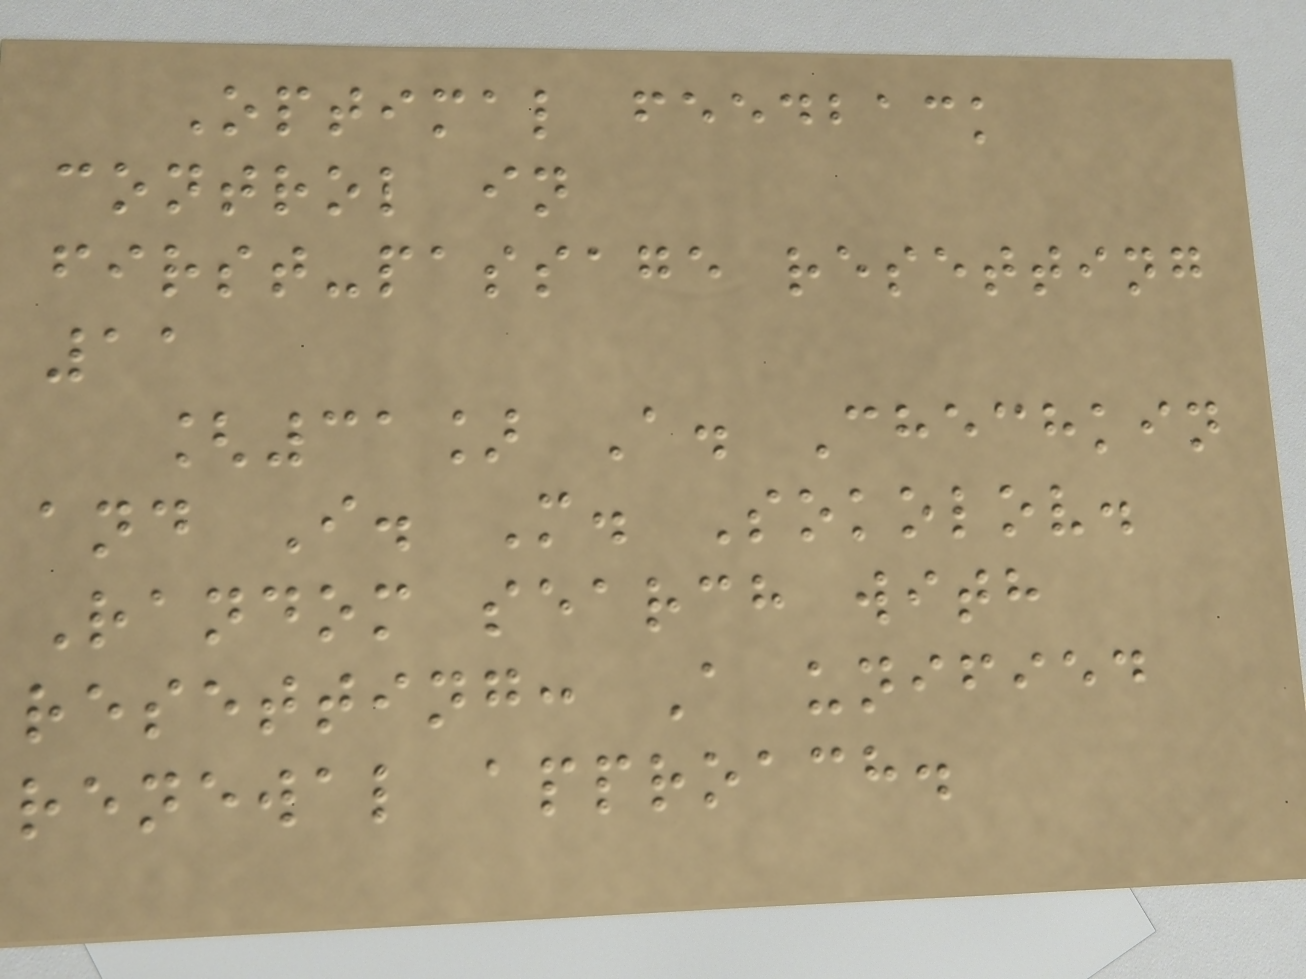Optimal feedback
control in
first-passage resetting
11
[31] A. Chechkin
and I. M. Sokolov.
Random search with
resetting: A unified
renewal approach.
